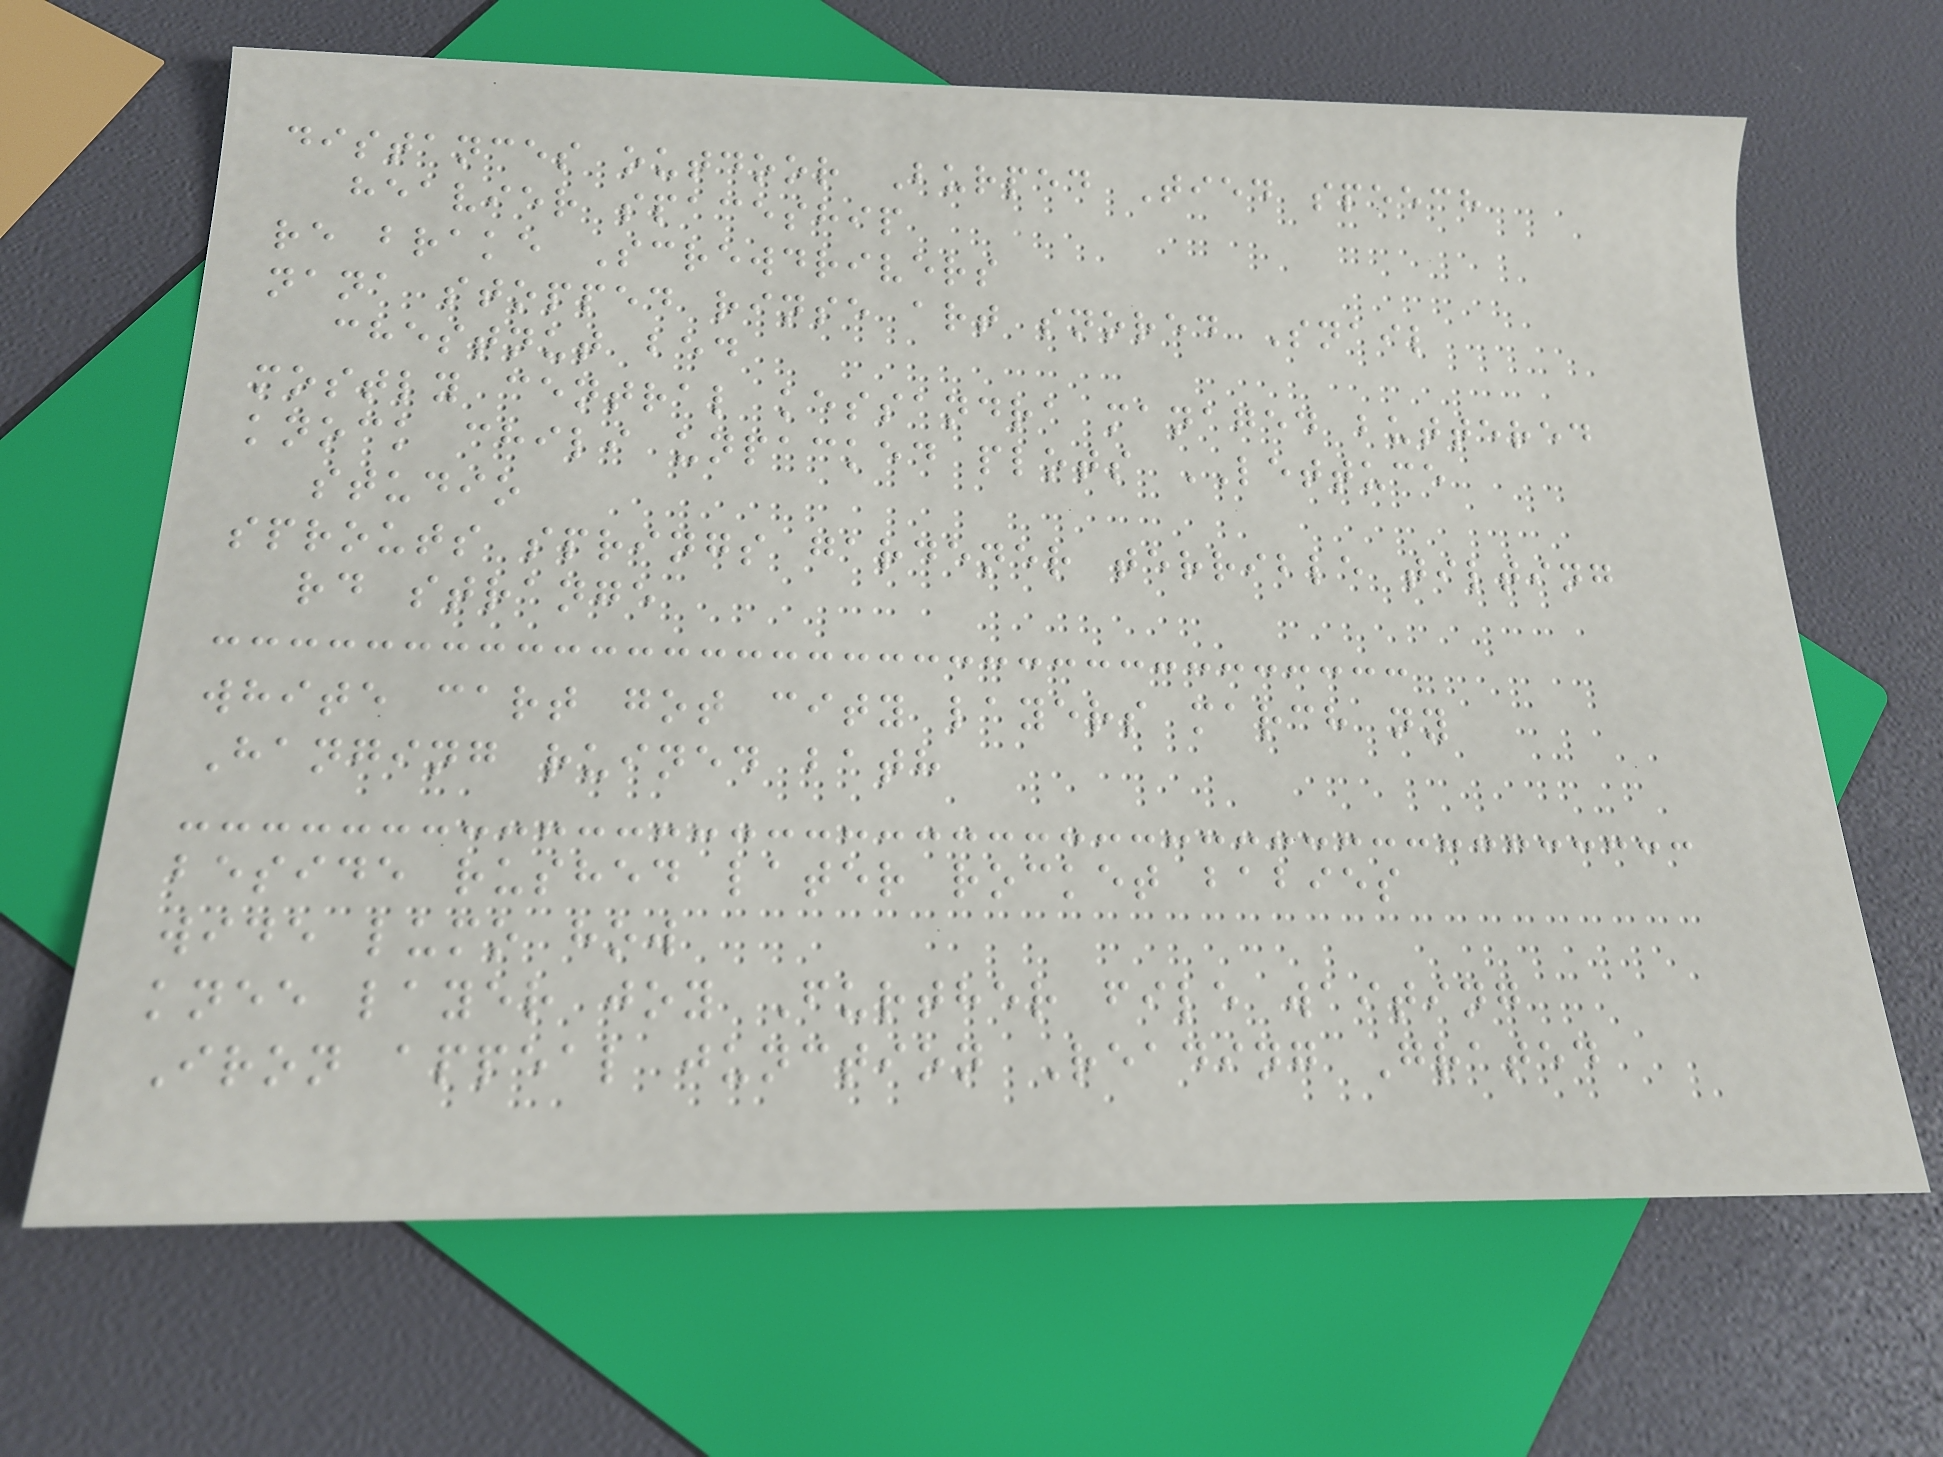distances outdoor Burped Tied speech
heavier spaceship
re brake Screwdrivers
nana stopped rinse art snored Snail
chestnut bed
mostly central kessandra managed buttered
knock chili unpacked plots LETTUCE
studio
sprouts springs gardener terrible tilting
rd strange
white cart got city layers march ny
Hanging ruined bath
beside rushed later rocket babies
wide lumo how
knee layer joy Further file waiting
Iron appeal junction Reading Grated
